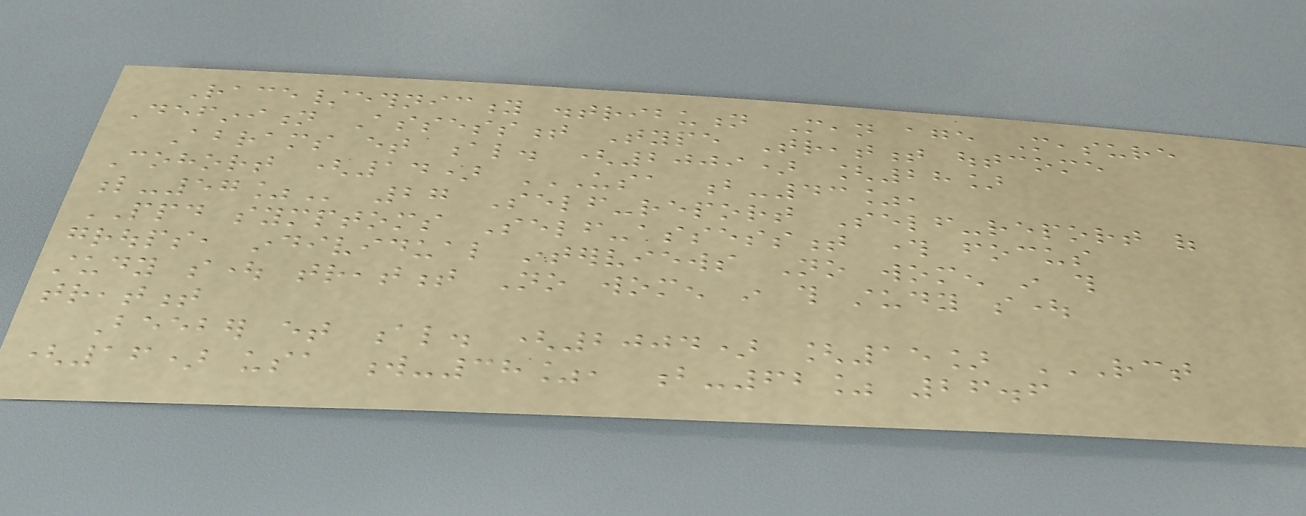Race/ethnicity distribution Mean age Measure
Definition Assessment Type Treatment outcome
Abrams et al. (2009) [28]
Cohort (14) USA B-43%,
L-57% 27 Self-report Self-report of
PPD symptoms Self-assessment through focus
groups, individual interviews No women in this
study sought treatment No women in this study sought
treatment
Beeber et al. (2004) [15] RCT
(16) USA W-38%, B-62% 26.6
